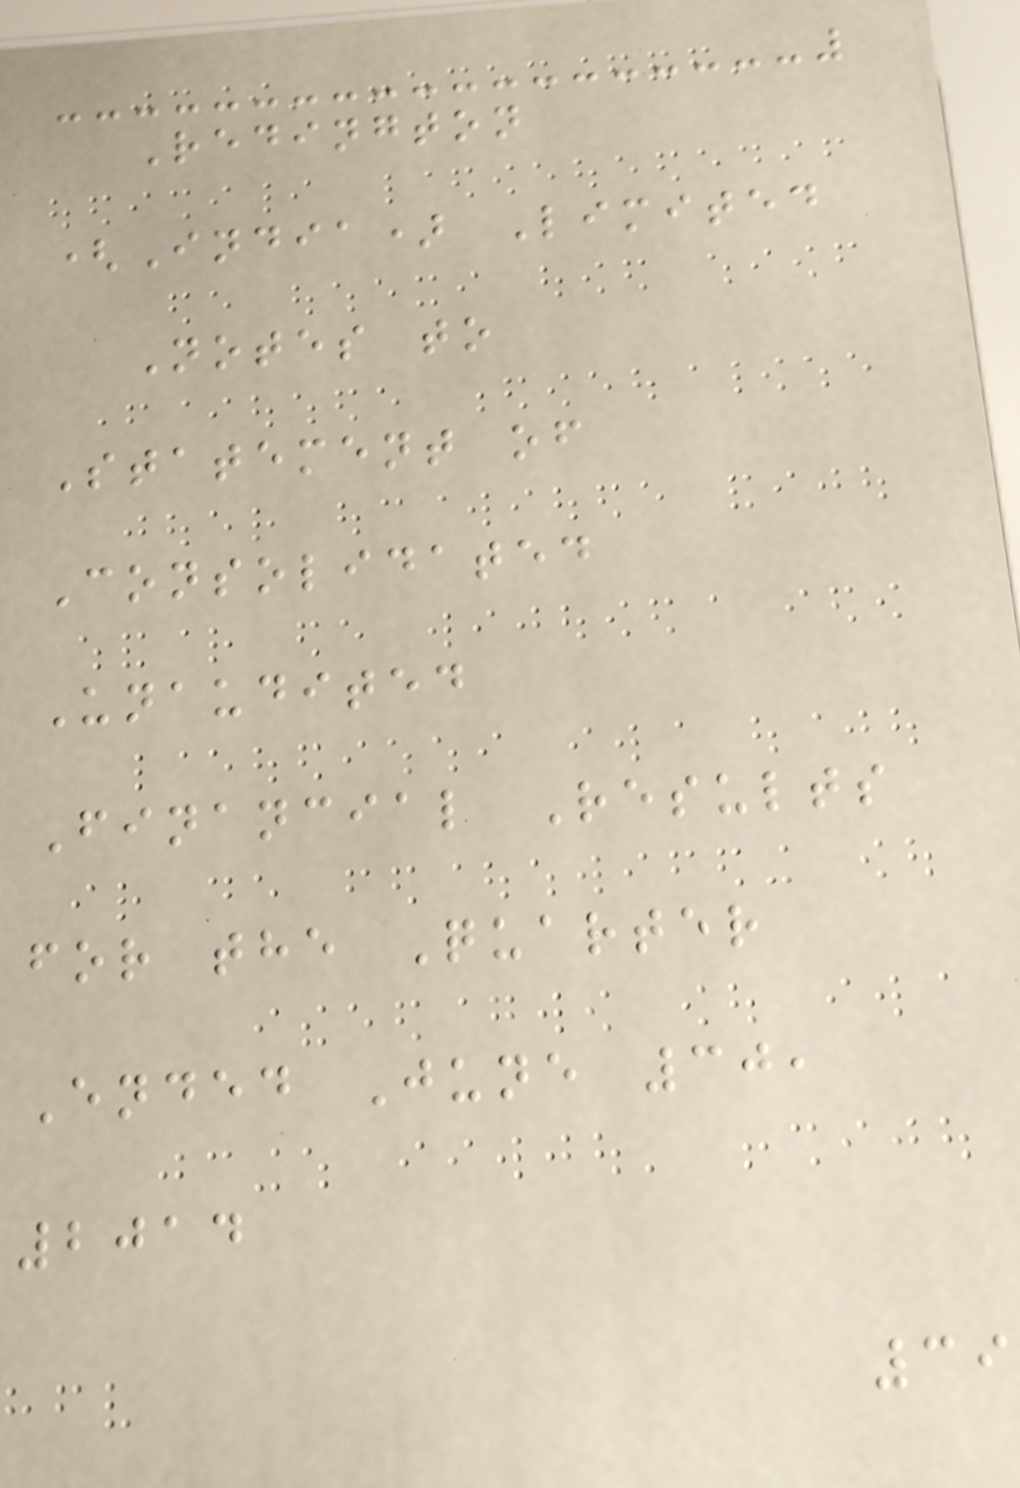Redington
(India) Limited
Notes to
Statement of
Consolidated
Unaudited
Financial Results
for the Quarter
Ended June 30,
2014
39
